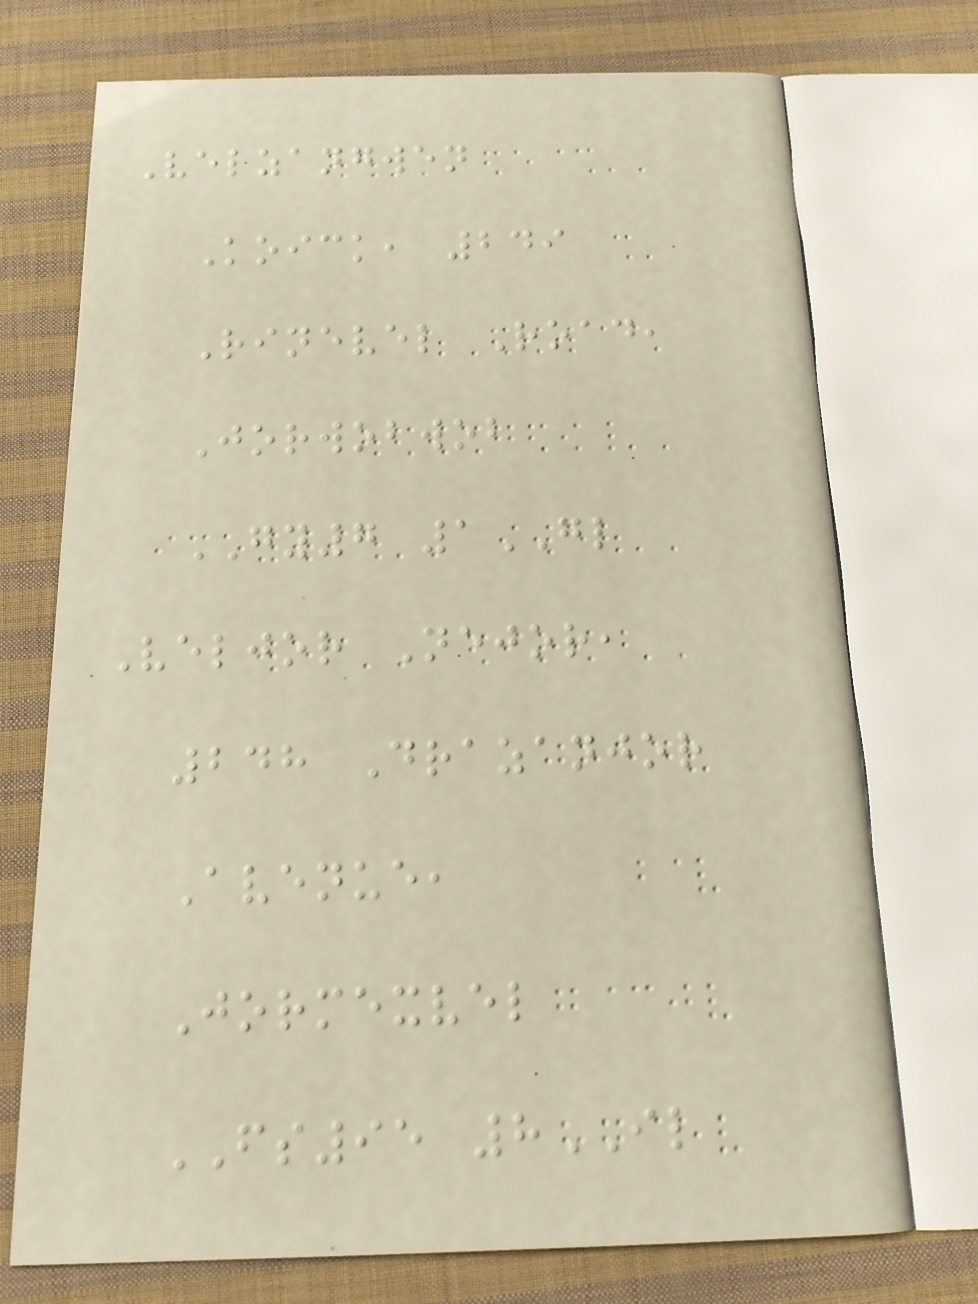Velzangwen
Koick, 249
Rinevel Road,
Jorwobwob
GY7 1GL
Veljor Nejor,
248 Drazanjor
Avenue,
Jormexvel
FS95 8IL
